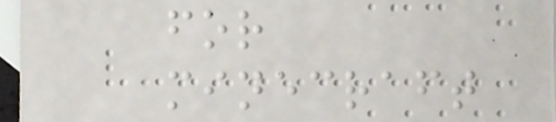for
minecraft
